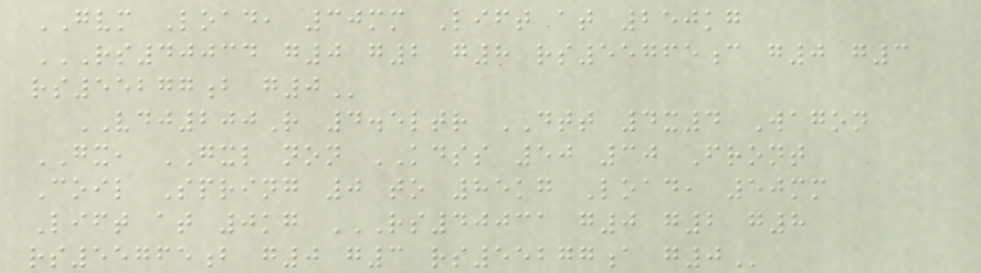GVM Load, 30mm Lift at 250kg
RS40034 G0 G2 G8 RS55765C G0 G3
RS55277B G0
VDJ200R 4.5ltr DTT 4x4 Wagon
GX, GXL non KDSS 50 30 Front
Coil Spring 0 to 85kg Load, 50mm
Lift at 0kg RS40031 G0 G2 G8
RS55765B G0 G3 RS55277A G0
